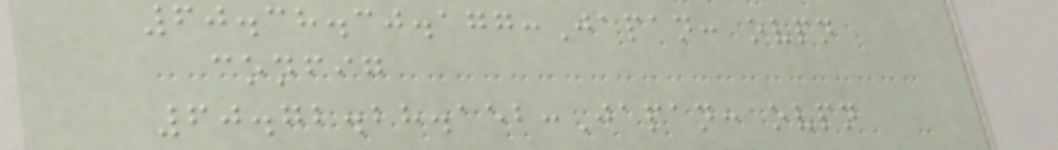60.38.30.177:Japan: ovpn
config
60.72.28.152:Japan: ovpn
